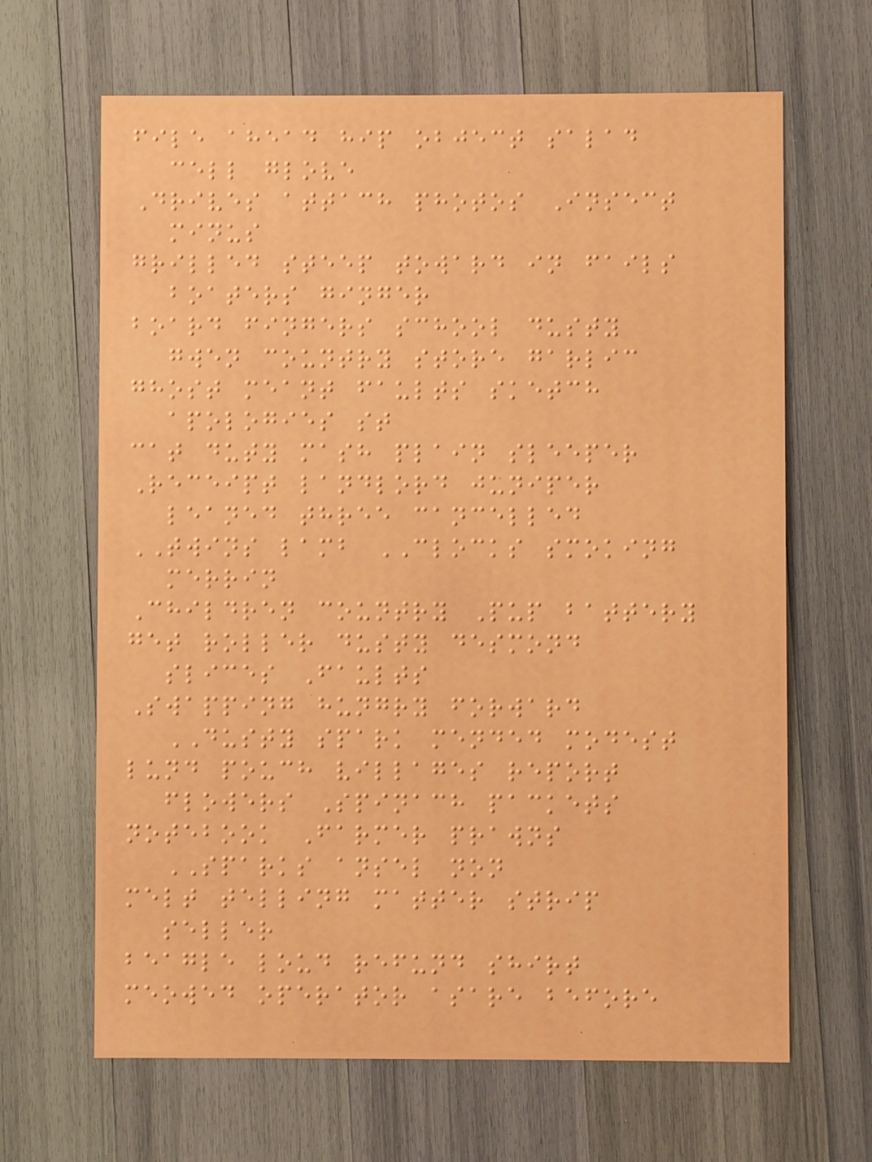file ahead hip object salad
cell glove
Drives attach photos Insect
minus
grilled steep toward in fails
boaters ginger
board fingers school dusty
gwen country store garlic
ghost meant faults sketch
apologies st
cat duty mash plain sleeper
Receipt landlord juniper
leaned three cancelled
TWINS lamb CLOCKS smoking
merrin
Children country Pup battery
get roller dusty desmond
slices Faults
Swapping hungry forward
DUSTY spark mended modest
lund pouch villages report
flowers Spinach packets
notebook Farmer prawns
SPARKS ansel non
melt telling matter strip
seller
beagle loud refund shirt
meowed operator asare before
